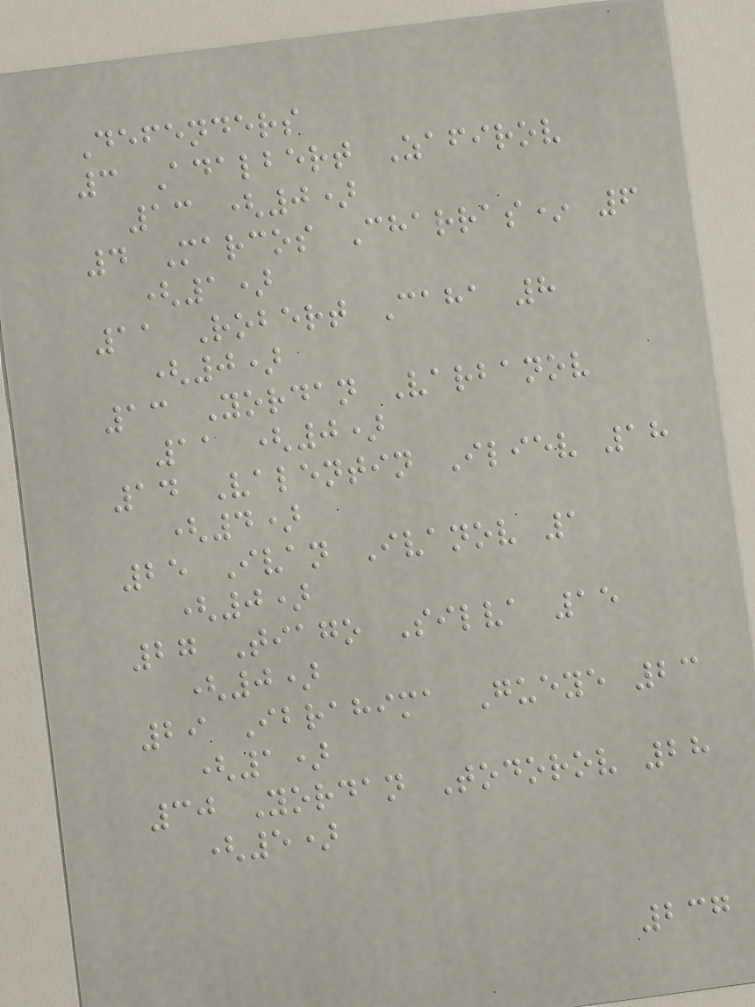Defenders
3 Adalbert Zafirov
13 (0)
4 Marcos Charras* 6
(1)
11 Robert Caha 8
(0)
13 Yordan Varbanov
11 (0)
14 Valentin Iliev 18
(4)
25 Ivan Ivanov 1
(0)
27 Tiago Silva 15
(0)
29 Ibrahima Gueye 23
(1)
30 Yordan Todorov 28
(5)
237
